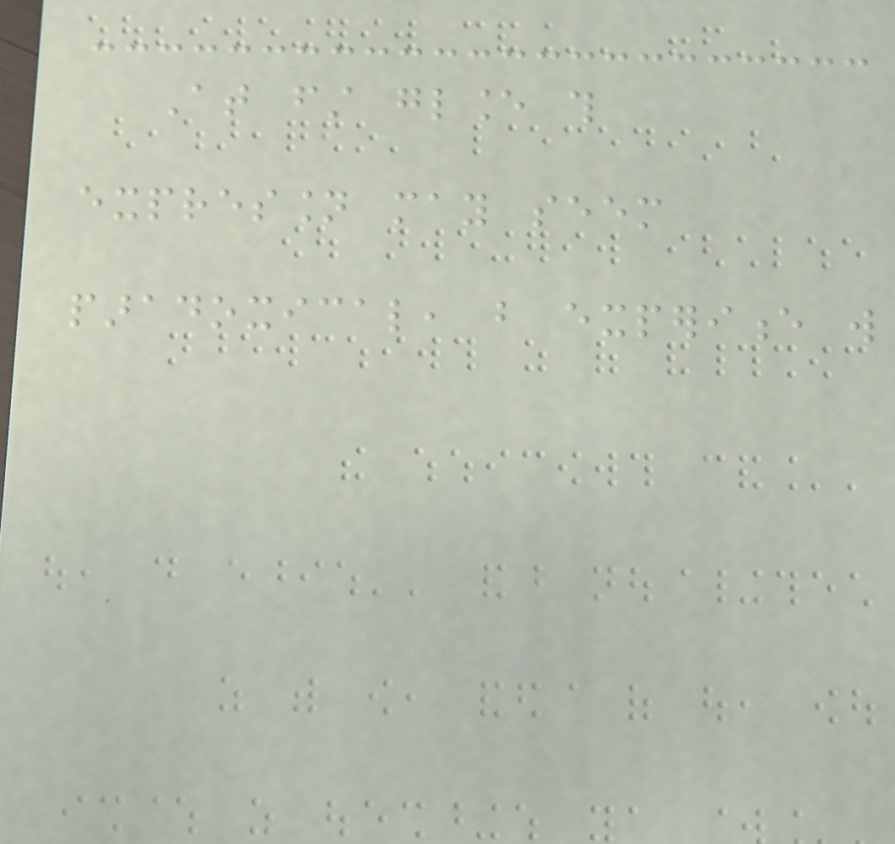At first glance this
expression may seem
paradoxical, but experience will
